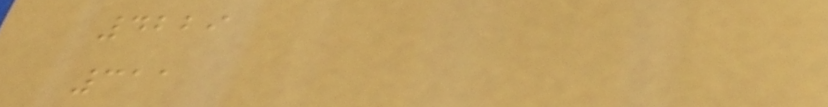4229
311
